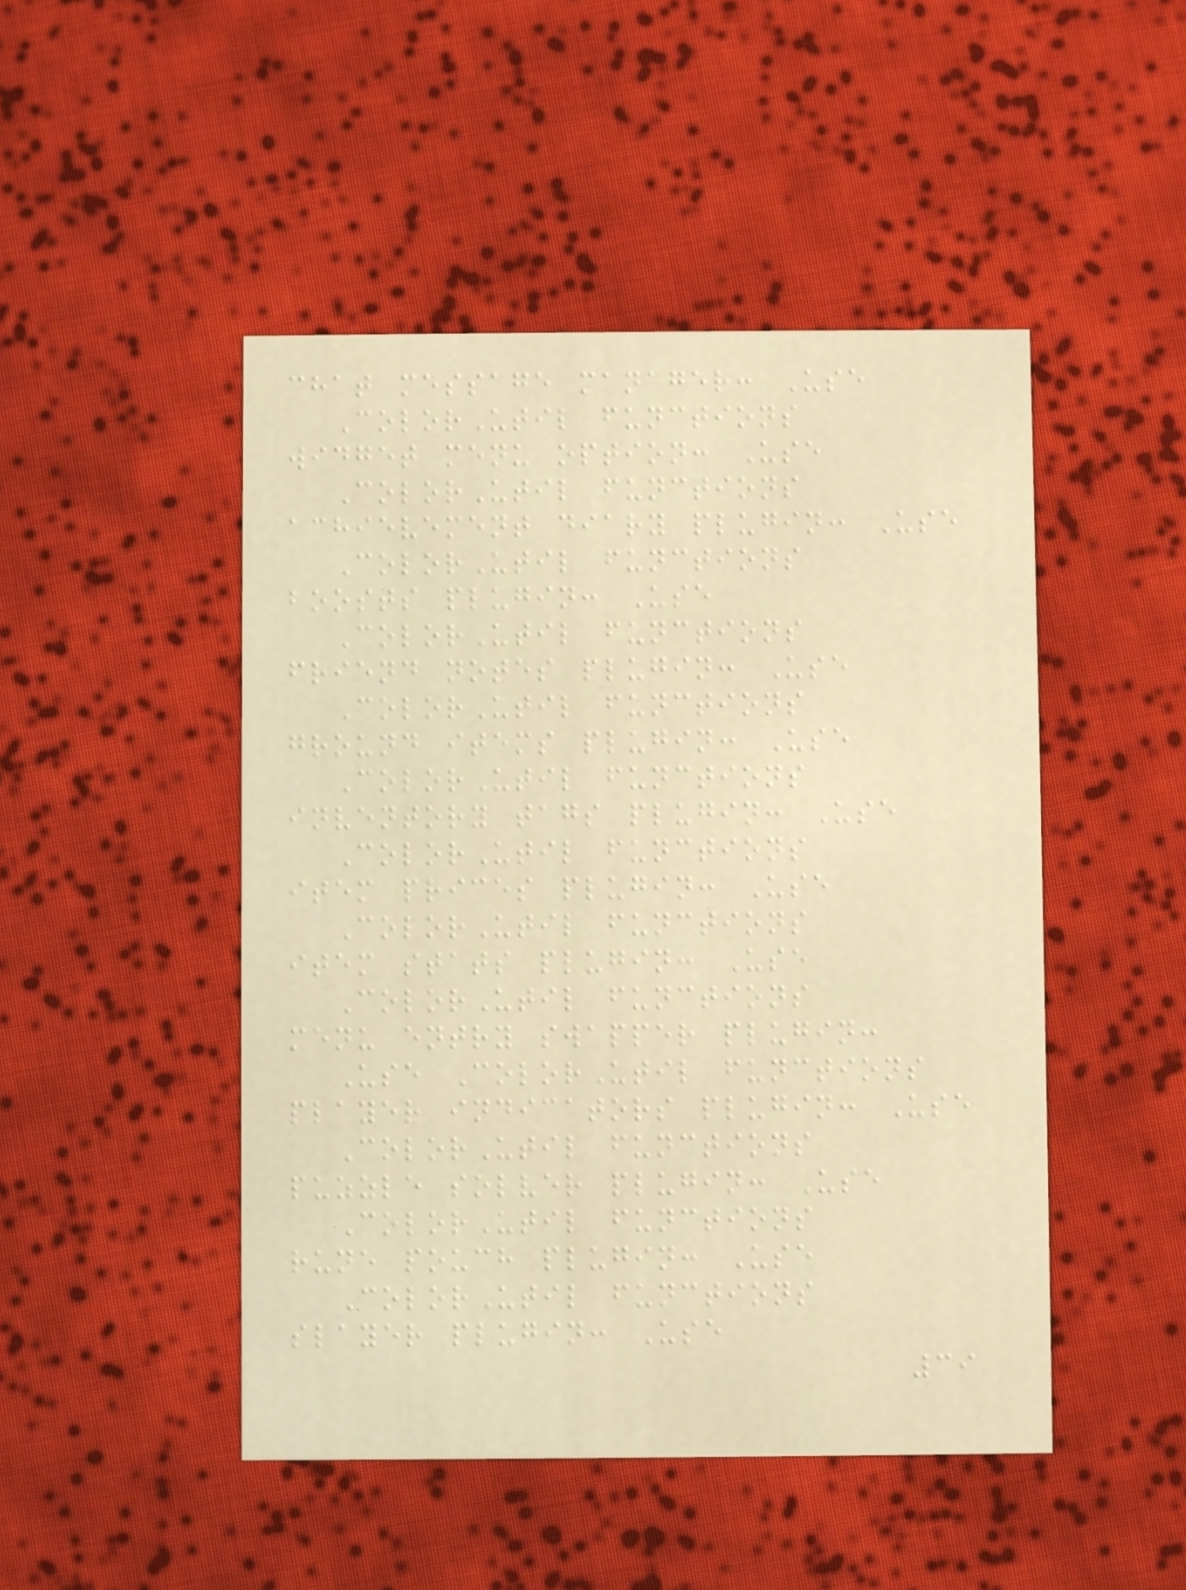chat message manager: Use
ColorUtil functions
widget menu option: Use
ColorUtil functions
achievement diary plugin: Use
ColorUtil functions
boosts plugin: Use
ColorUtil functions
friend notes plugin: Use
ColorUtil functions
ground items plugin: Use
ColorUtil functions
inventory tags plugin: Use
ColorUtil functions
item prices plugin: Use
ColorUtil functions
item stats plugin: Use
ColorUtil functions
menu entry swapper plugin:
Use ColorUtil functions
player indicators plugin: Use
ColorUtil functions
puzzle solver plugin: Use
ColorUtil functions
rune pouch plugin: Use
ColorUtil functions
slayer plugin: Use
39
